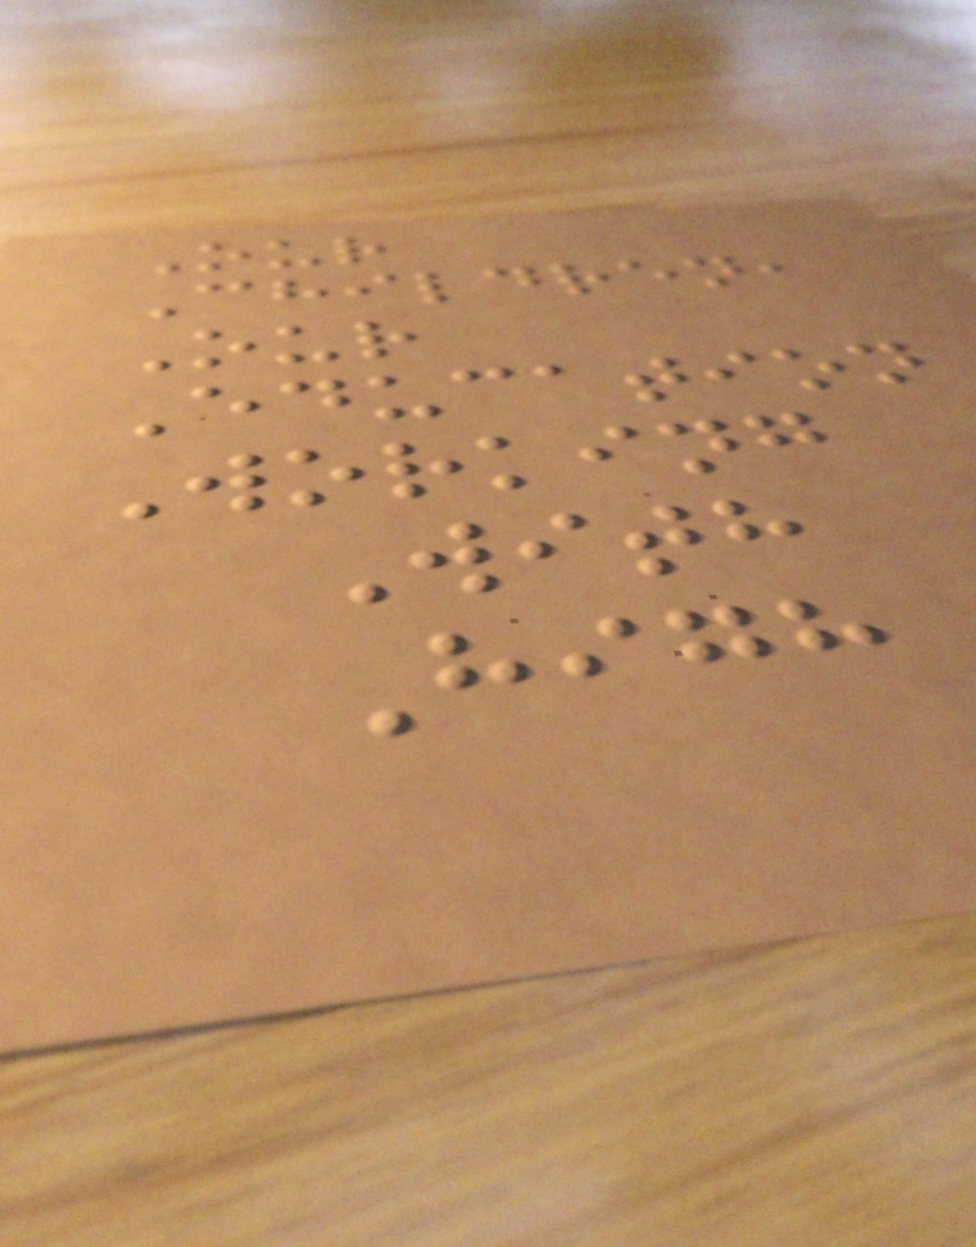Our
Children,
Our
Education
Working
With
High
